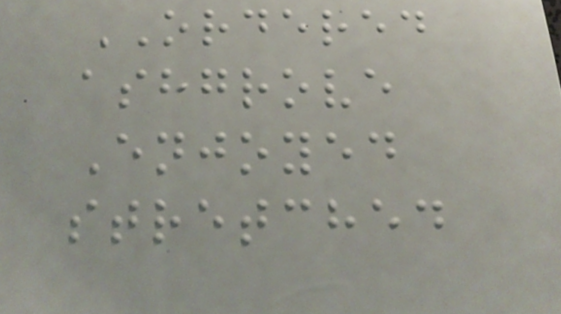ORDERED
ashgrove
Enjoyed
stretched
